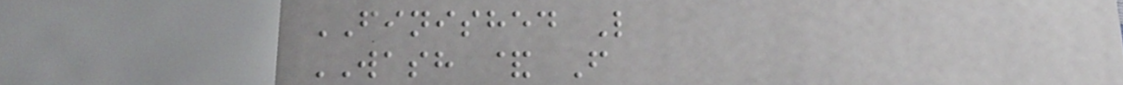FINISHED L
WASH & F
